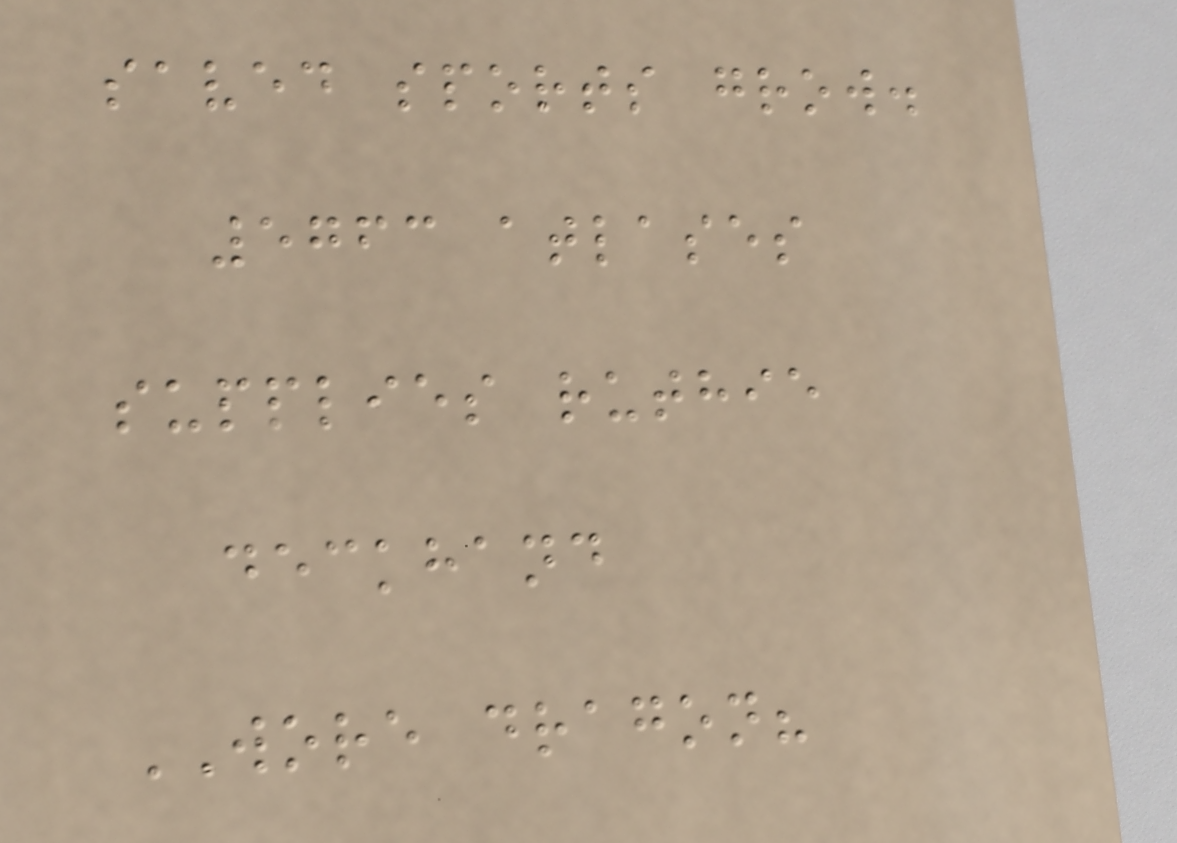saved sports grow.
5763 atlases
supplies ruthie
deckhand
WORE dragon?
